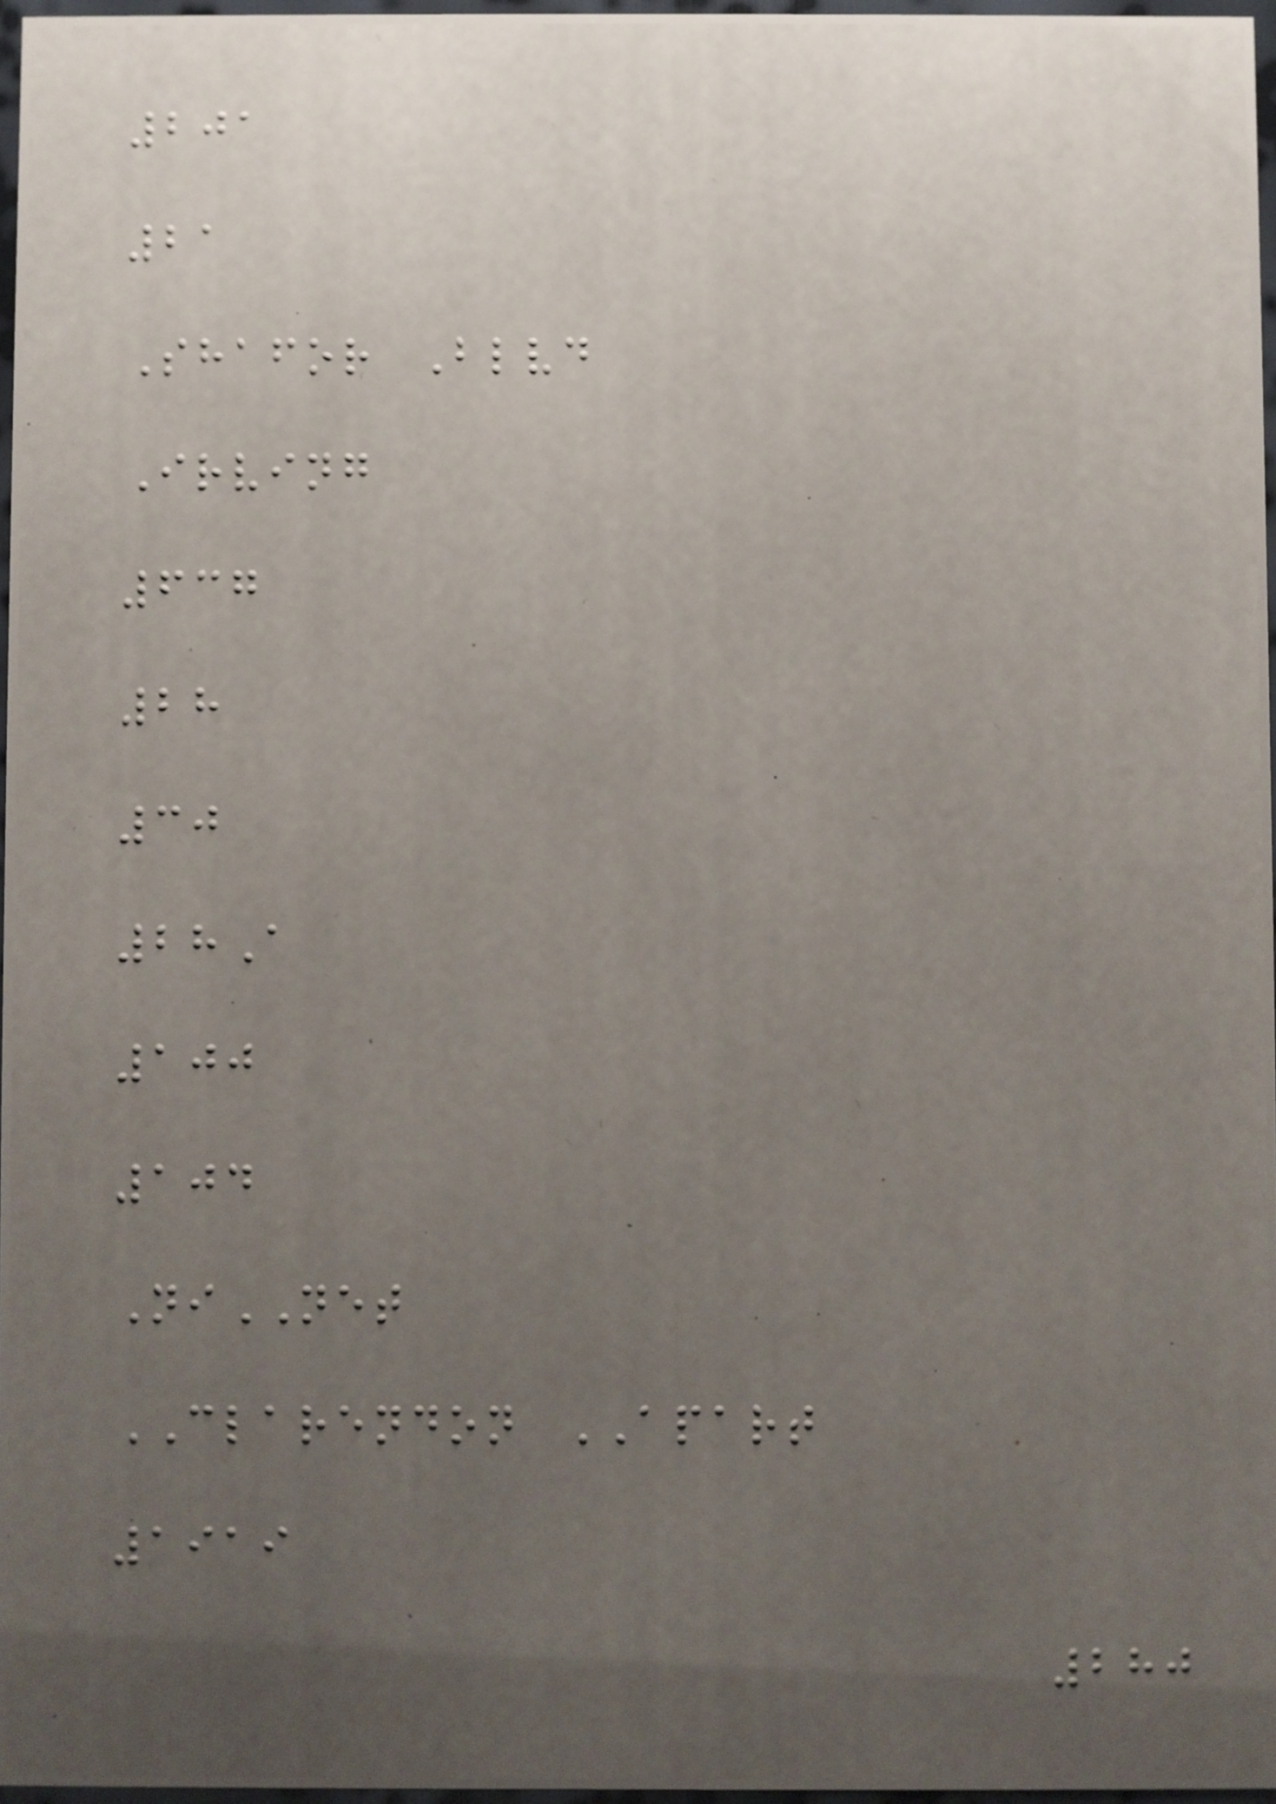201
21
Shafor Blvd
Irving
637
28
30
28A
100
104
NiNET
CLARENDON APART
1919
280
